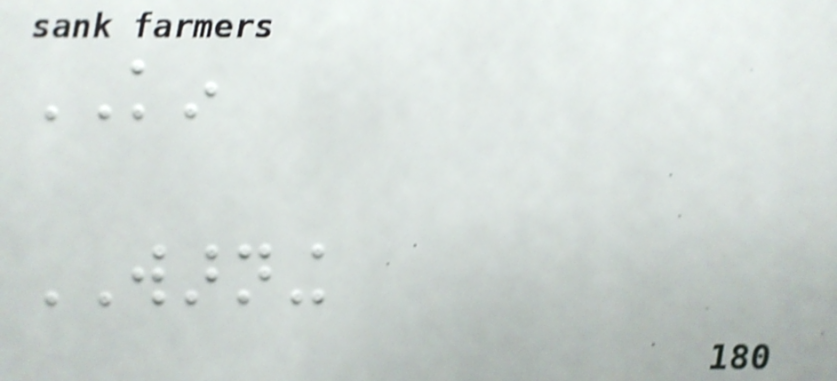KIN
WARNING
